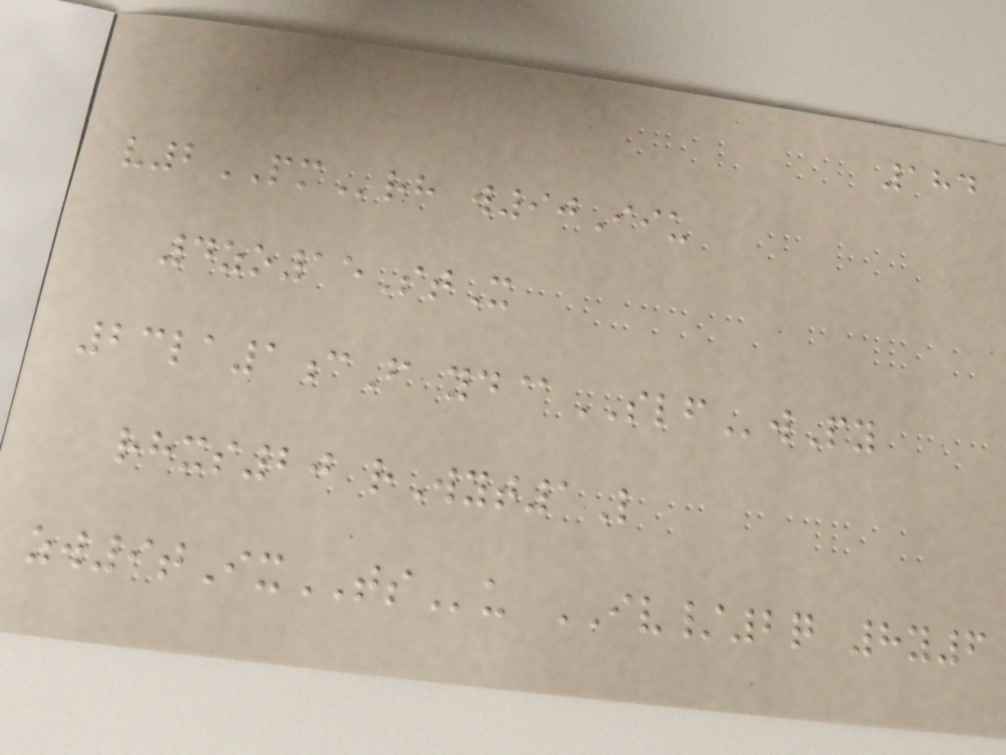184
v2PMrh w90Iiu
4zo15StX
23la1cF yd@SLFwPy
rhxs20 rWyt1L
zw9tIxTSu IV/2q 8y6
